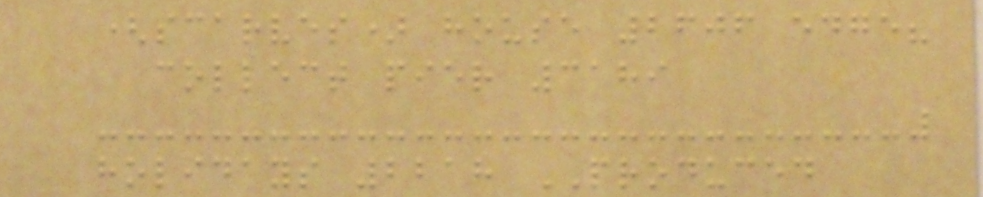(scarves) house 2606 edge?
collect pier 3189
holidays 2218 PRODUCED
